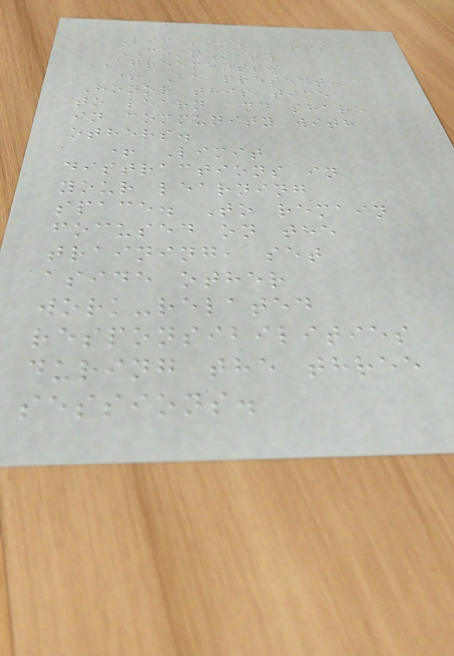Lifetime Arts
COMMUNITY
AGREEMENTS:
+ Be present.
Honor this time
to learn and share
in community with
others.
+ Limit
distractions in
your learning
space. To remain
focused on the
training, set
aside other
work-related
responsibilities
during the three
sessions.
